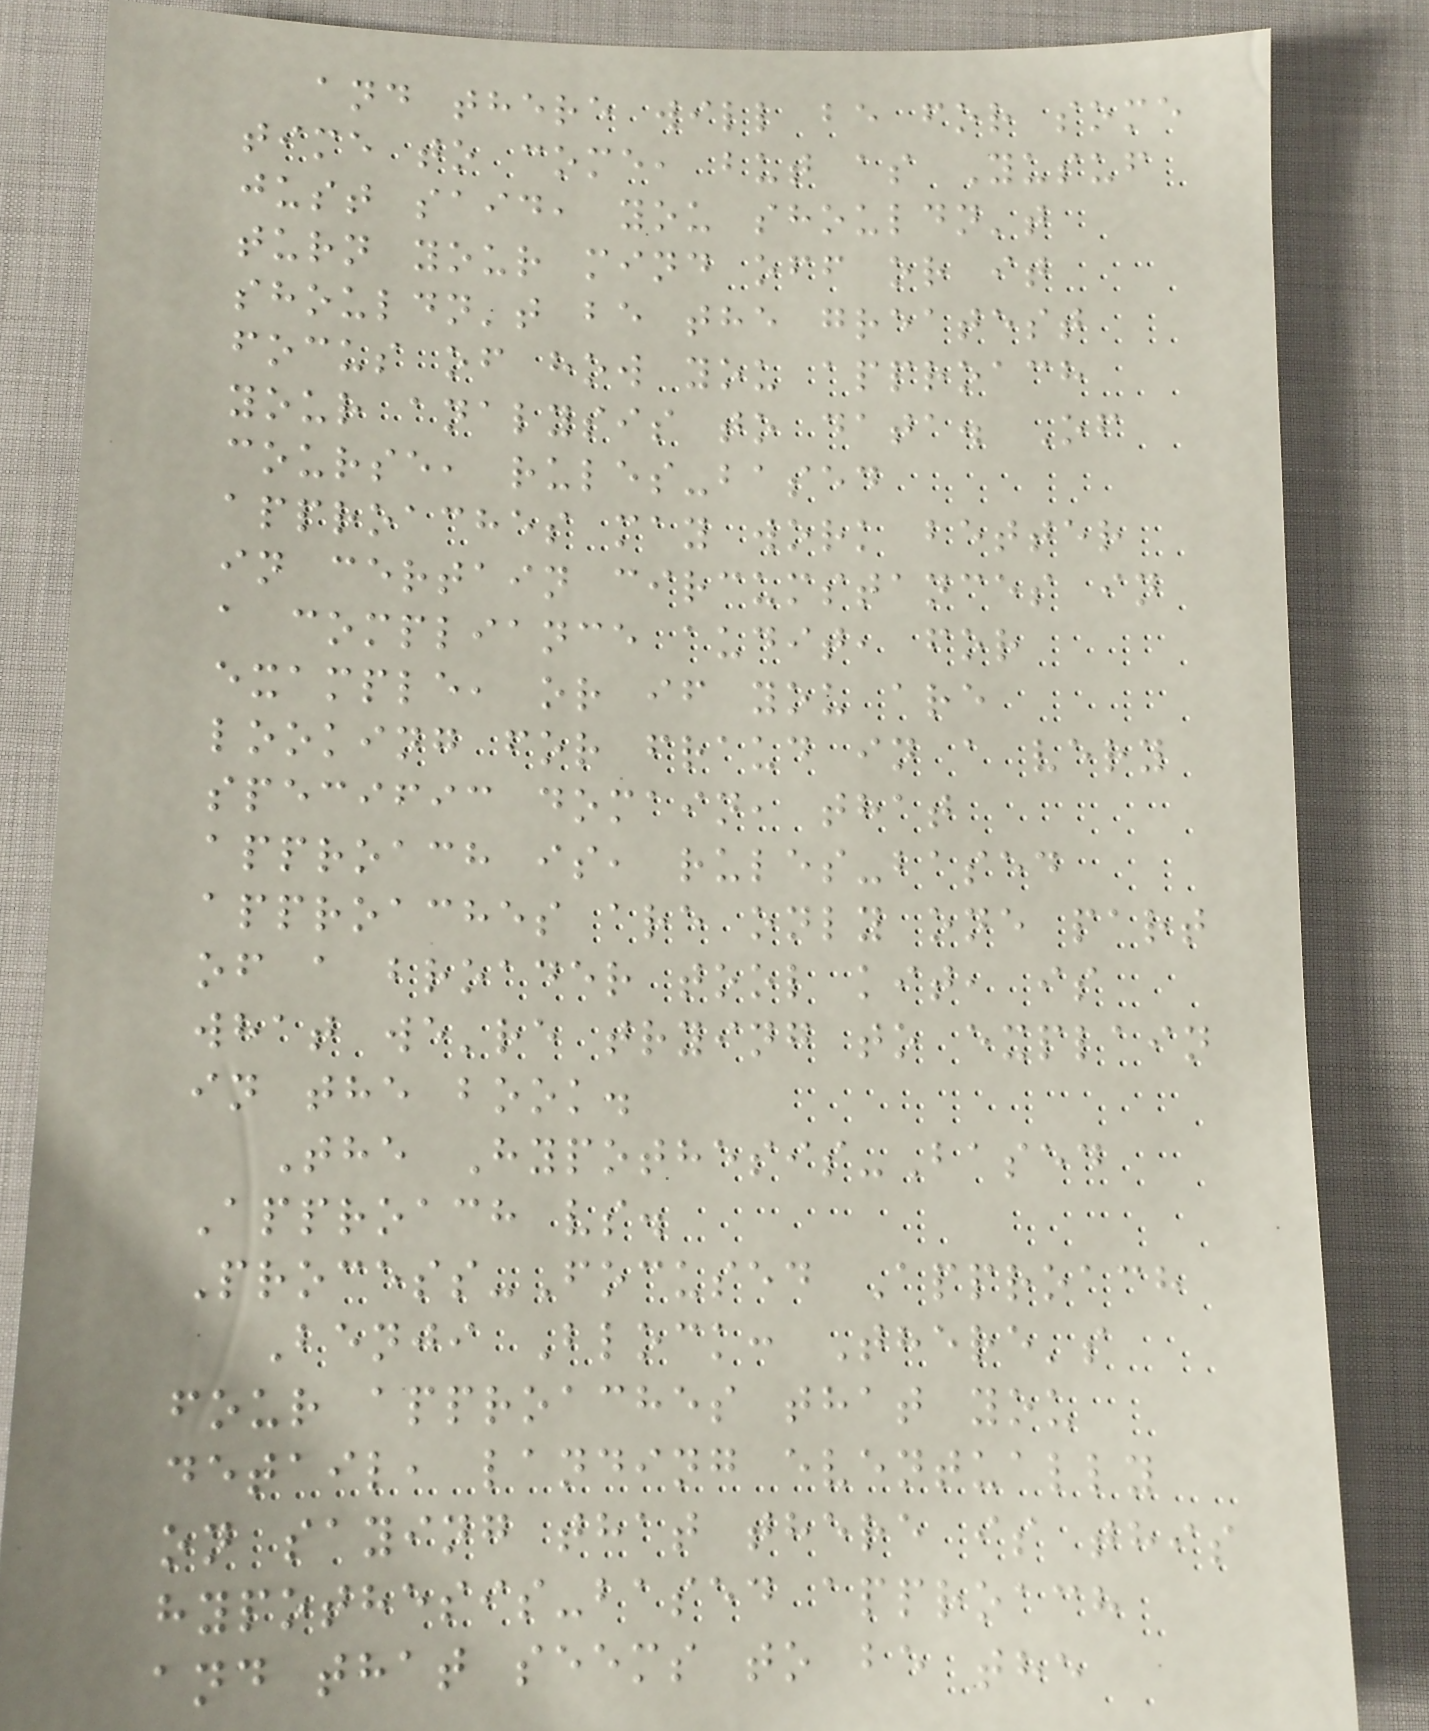and there will be for some
time to come, but as Yusuf
just said, you shouldn't
turn your mind off or it
shouldn't be the greatest
focus of how you approach
your analysis to data. Of
course, rules-based
approaches may work better
in certain circumstances in
a compliance audit, for
example, or if you are
looking for fraud in a very
specific domain, that
approach is, rules-based
approaches are only one part
of a broader tool kit, is
what we're trying to explain
in the book.
The Hypothesis-Based
Approach vs.
Process-Focused Approach
Benji Block: There's
four approaches that you
detail, landing eventually
on saying that there is this
hypothesis-based approach
and that seems to be the
